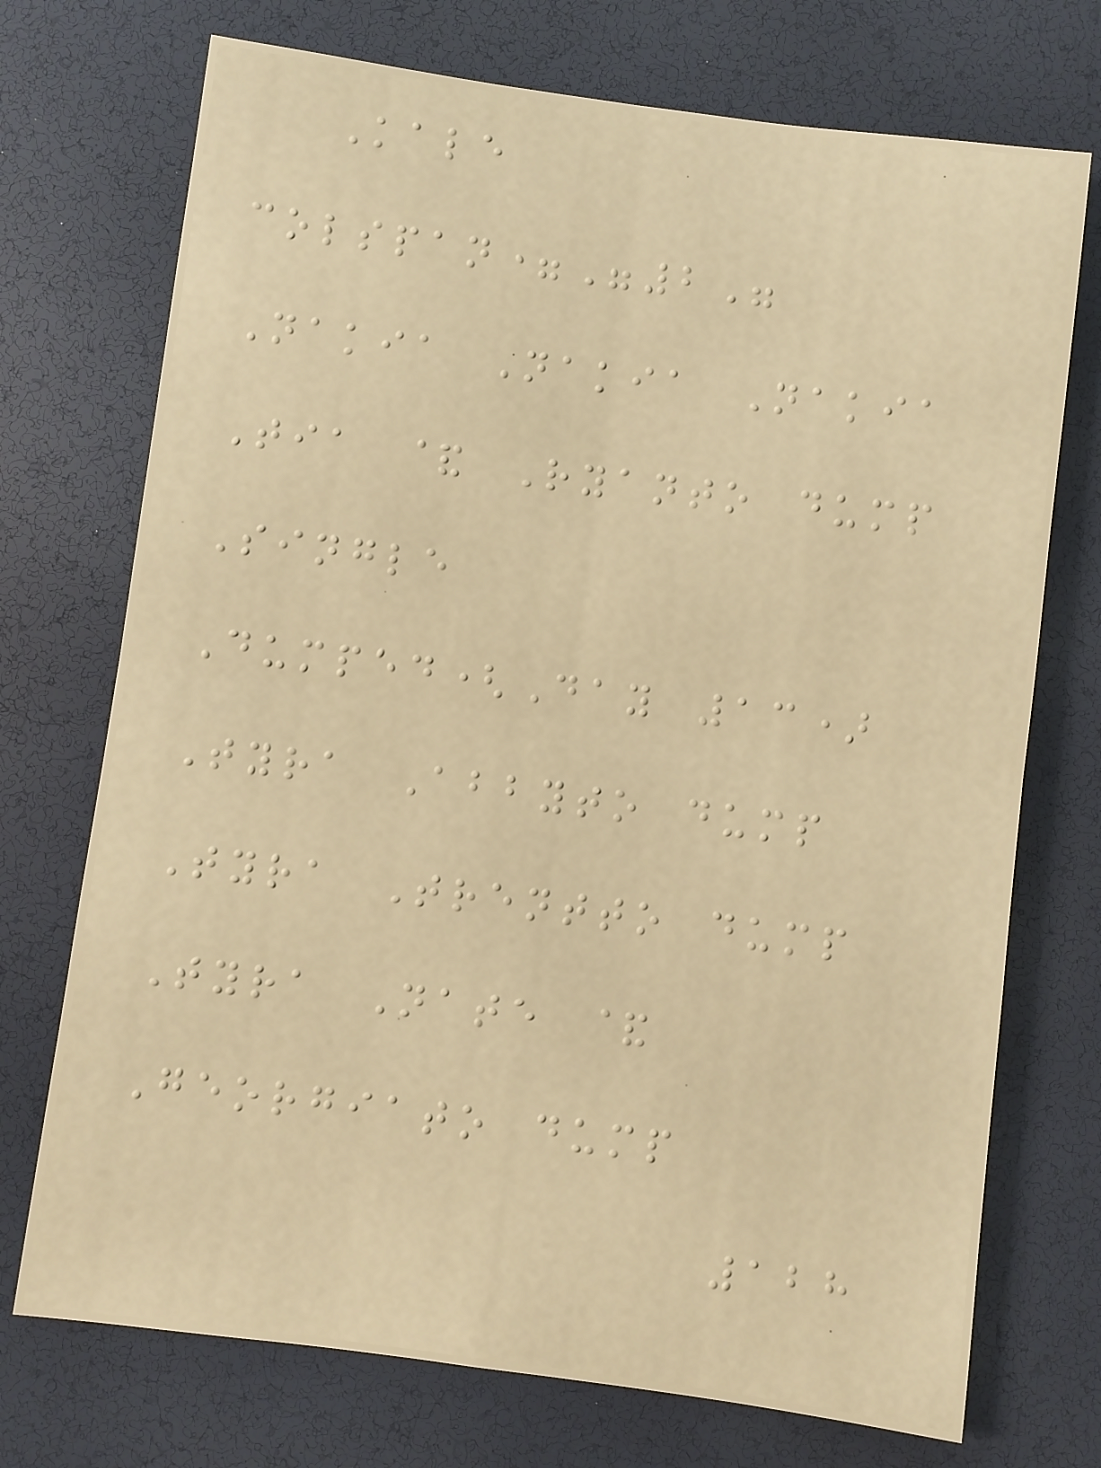Kale
colspan="2"
Nakia Nakia Nakia
Tia & Ryanto dump
Single
Dumped(Day 13)
Tyra Abbyto dump
Tyra Trentto dump
Tyra Nate &
Georgiato dump
128
